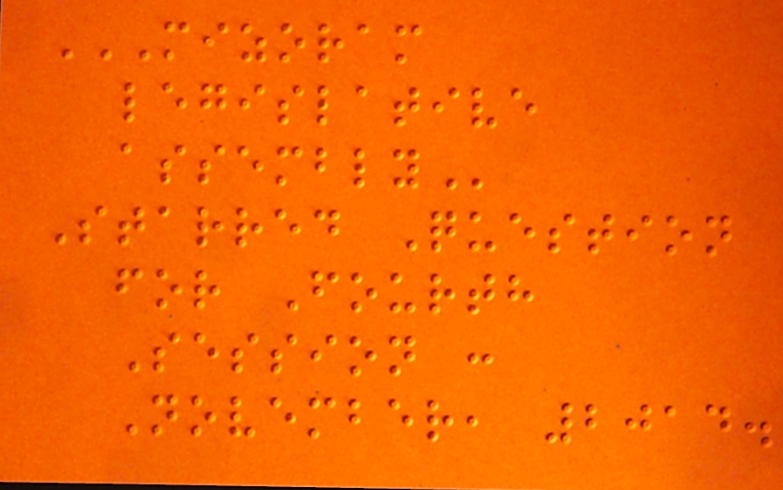MIZORAM
LEGISLATIVE
ASSEMBLY
Starred Question
for Fourth
Session :
November, 2014.
